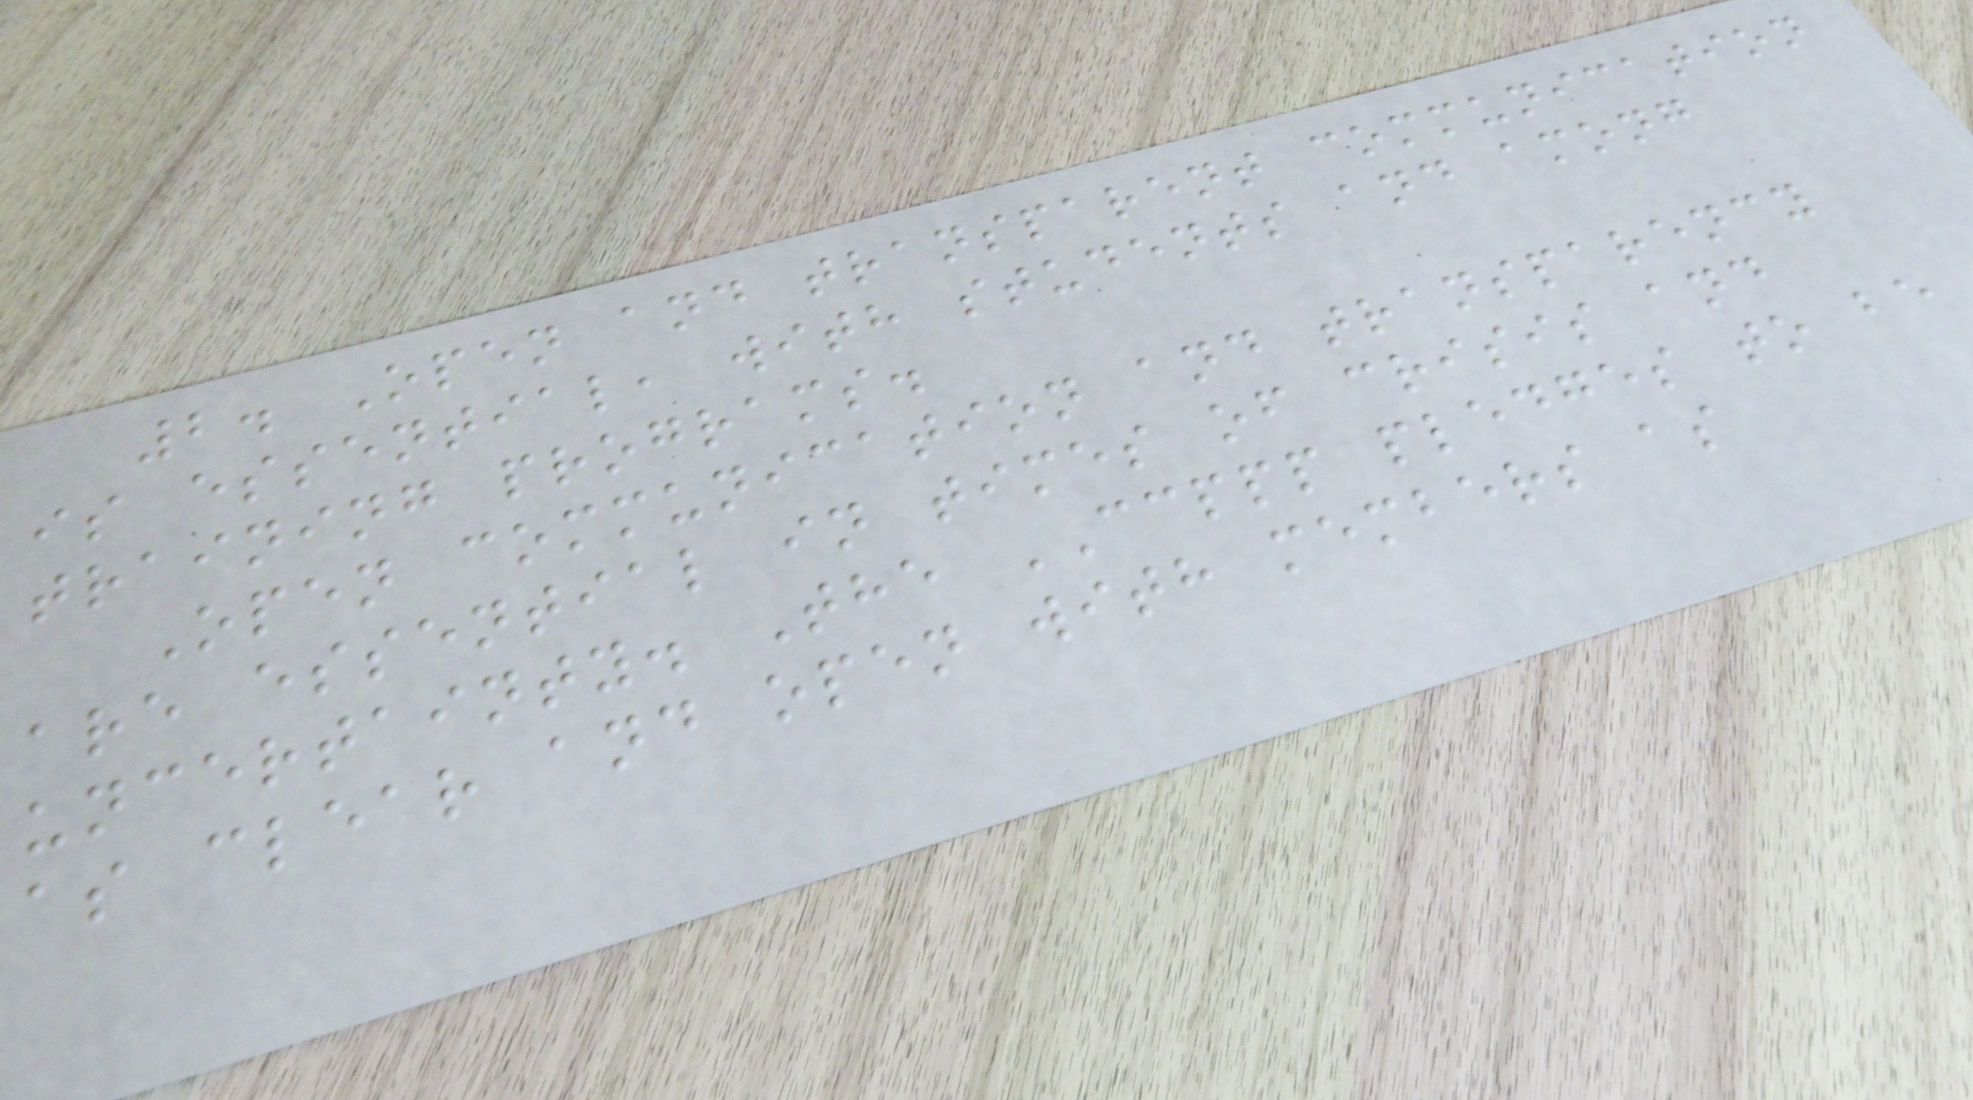2. Open and transparent communication
is essential, with students and among
training programs.
Open communication and transparency
are essential in times of crisis and
uncertainty. The CCPPP pledges to be
as clear and open with members as
